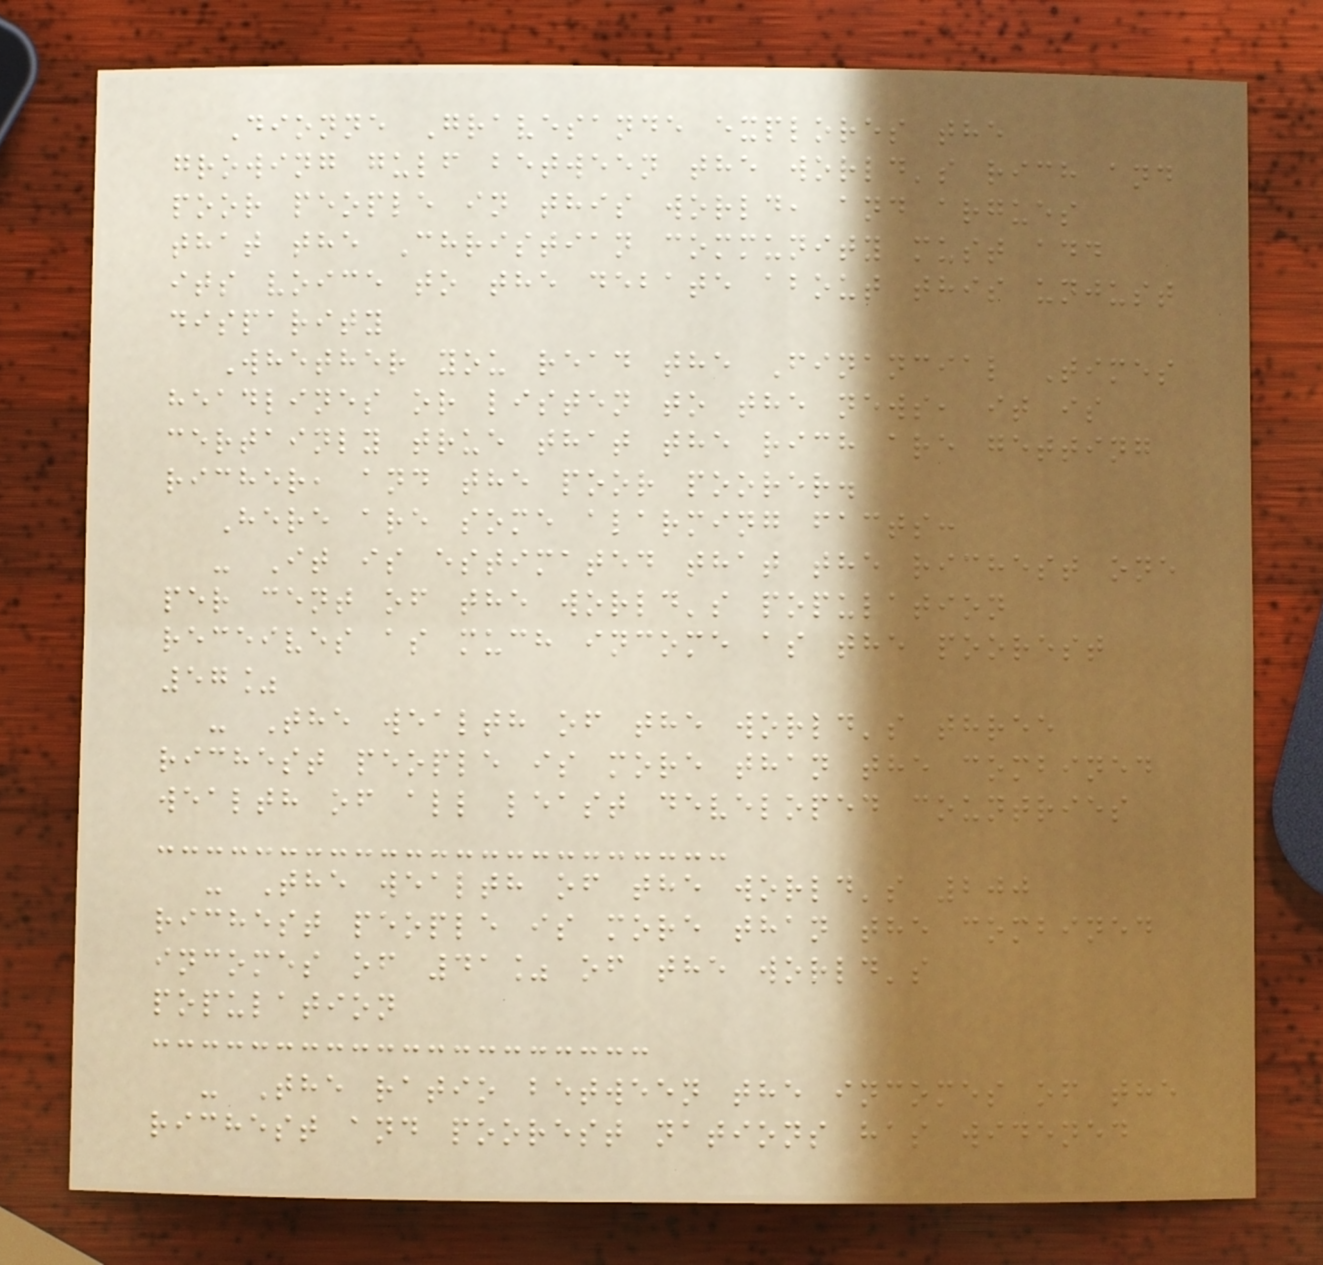Dionne Gravesande explores the
growing gulf between the world's rich and
poor people in this world, and argues
that the Christian community must add
its voice to the debate about this unjust
disparity
Whether you read the Financial Times
headlines or listen to the news, it is
certainly true that the rich are getting
richer, and the poor poorer.
Here are some alarming facts:
- It is estimated that the richest one
per cent of the world's population
receives as much income as the poorest
57%
- The wealth of the world's three
richest people is more than the combined
wealth of all least developed countries
- The wealth of the world's 200
richest people is more than the combined
incomes of 41% of the world's
population
- The ratio between the incomes of the
richest and poorest nations has widened
